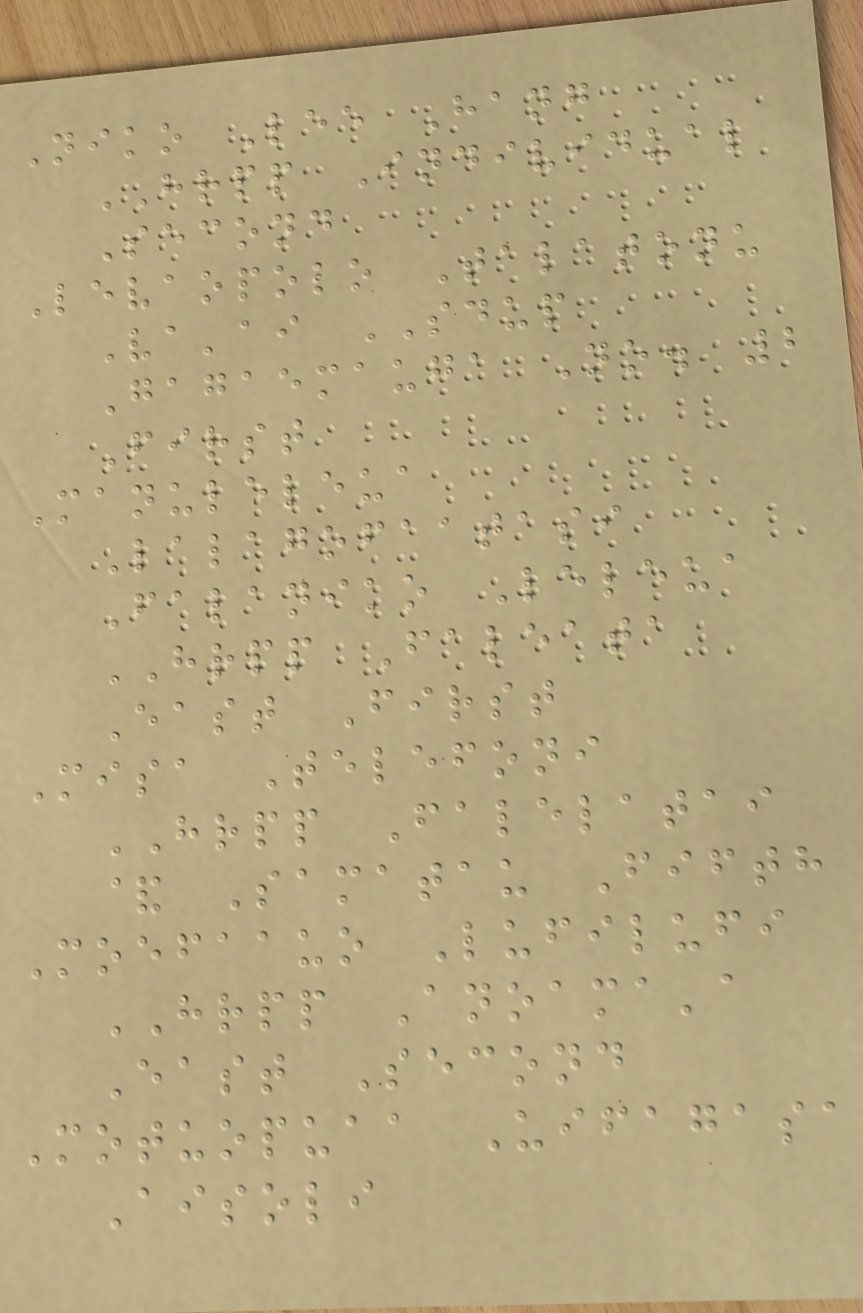Niko Lee Hang
HRPP Individual
Second
Levaopolo Talatonu
Va'ai SDUP
Gagaemauga No. 2
First
Manuleleua
Lalagofaatasi
Falaniko Leleua
HRPP Faleata
East First
Misa Telefoni
HRPP Falelatai
& Samatau Fifth
Moefaauo Lufilufi
HRPP Anoama'a
East Second
Motuopuaa Uifagasa
Aisoli
